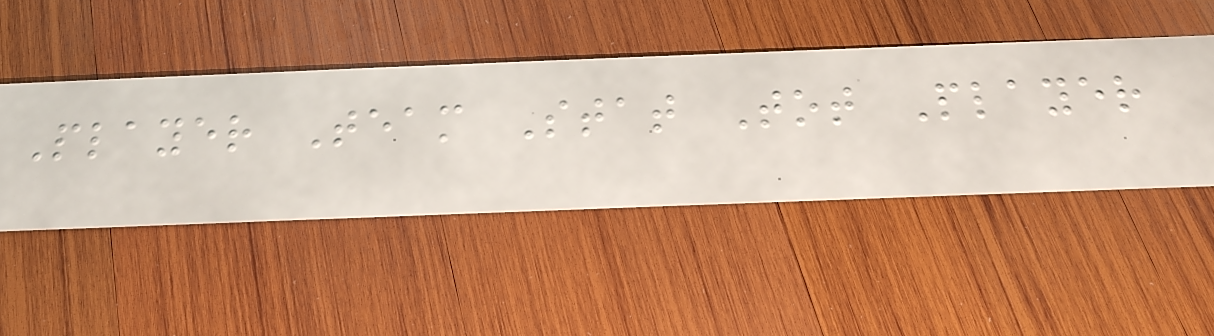Player Team Stat Tot Player
